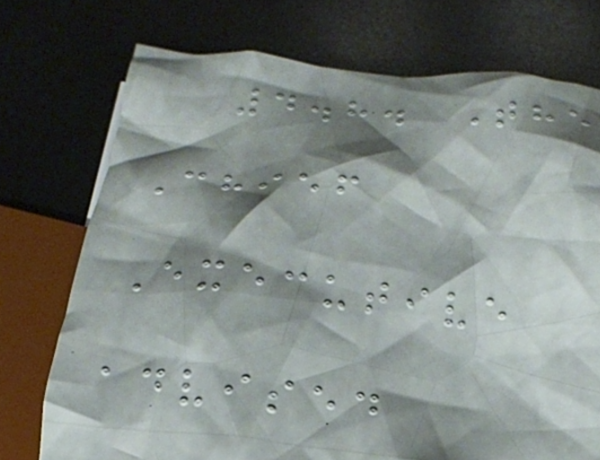4.8. The
Chief
Executive
advised
